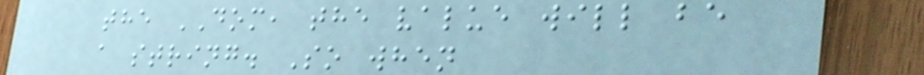the DOM, the value will be
a string. So when
